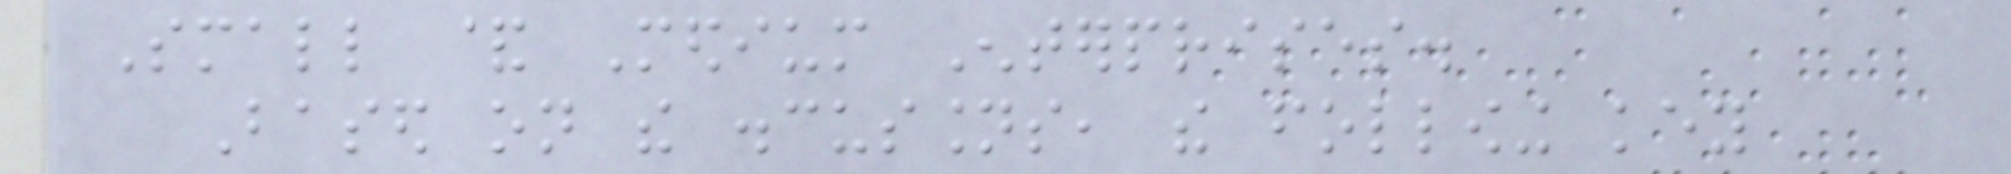Small & Medium Enterprises.
Based on the discussions, the following key
